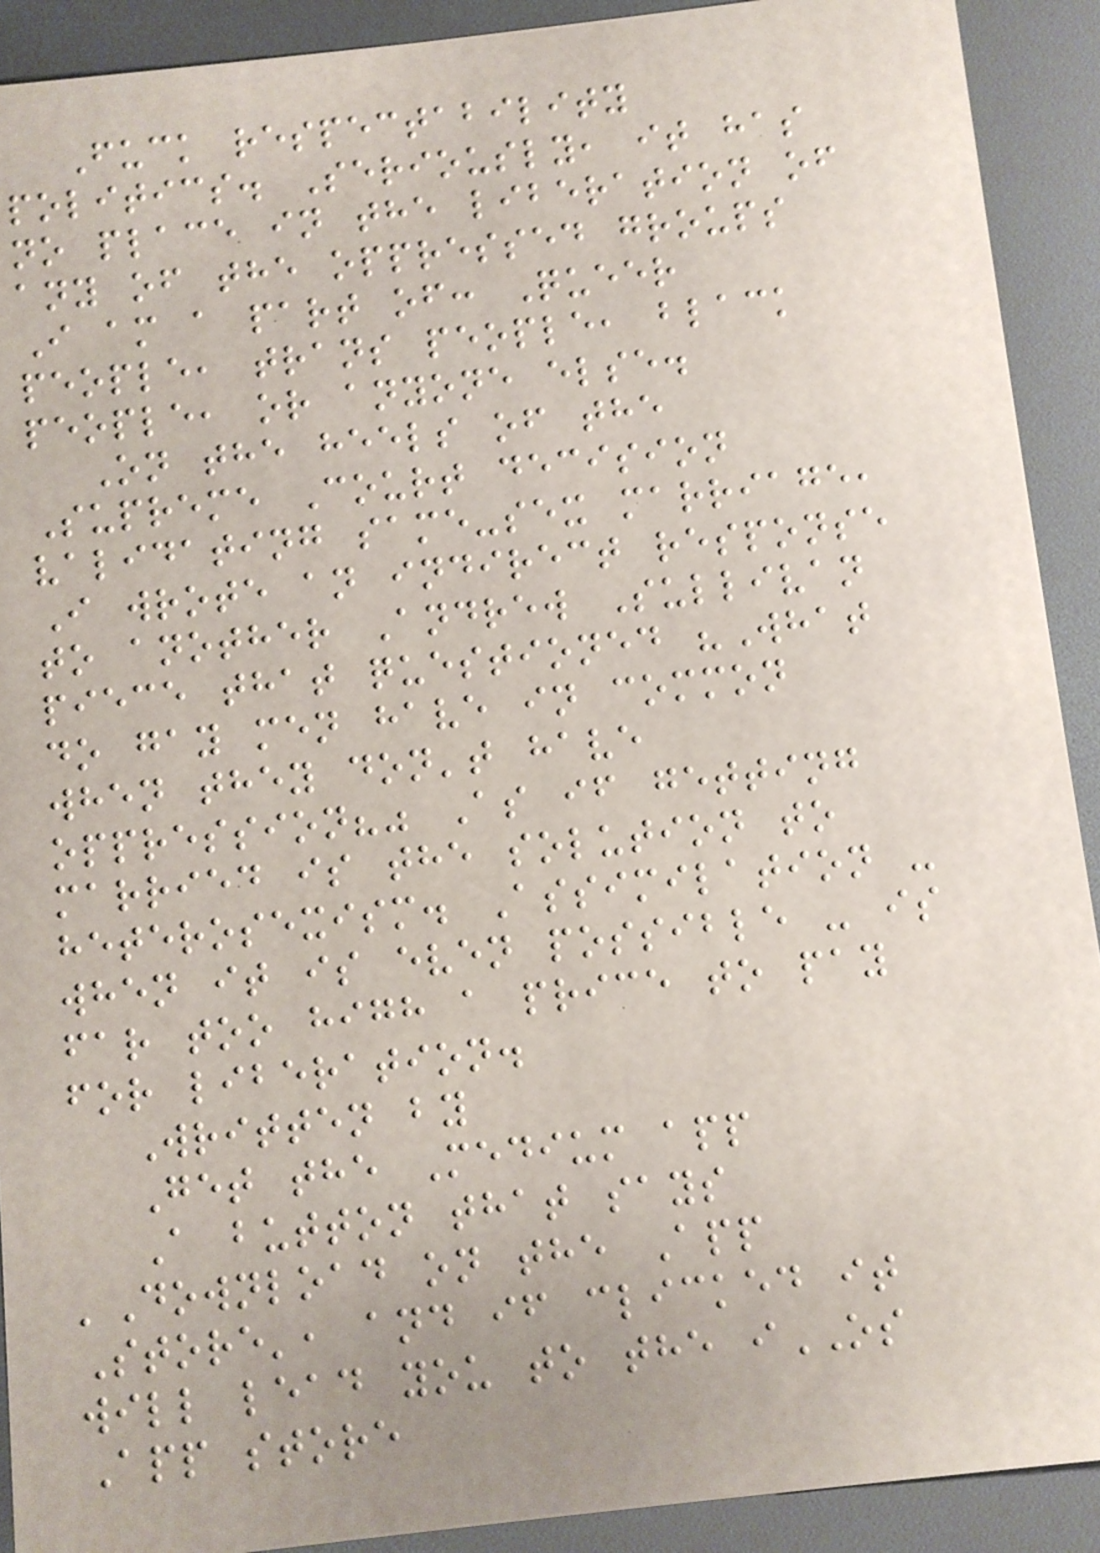Fuck respectability
politics. Seriously, it has
no place in the liberation of
any of the oppressed groups
I am a part of: Queer
people, trans people, black
people, or anyone else.
On the heels of the
Supreme Court decision
validating same-sex marriage,
I wrote an indirect response
to another Andrew Sullivan
piece that questioned "What
do gay men have in common
when they don't have
oppression?" As if getting
married is the solution to
heterosexism. Assimilation -
when it is even possible - is
far too high a price to pay
for liberation.
Written by
Get the Medium app
A button that says
'Download on the App
Store', and if clicked it
will lead you to the iOS
App store
